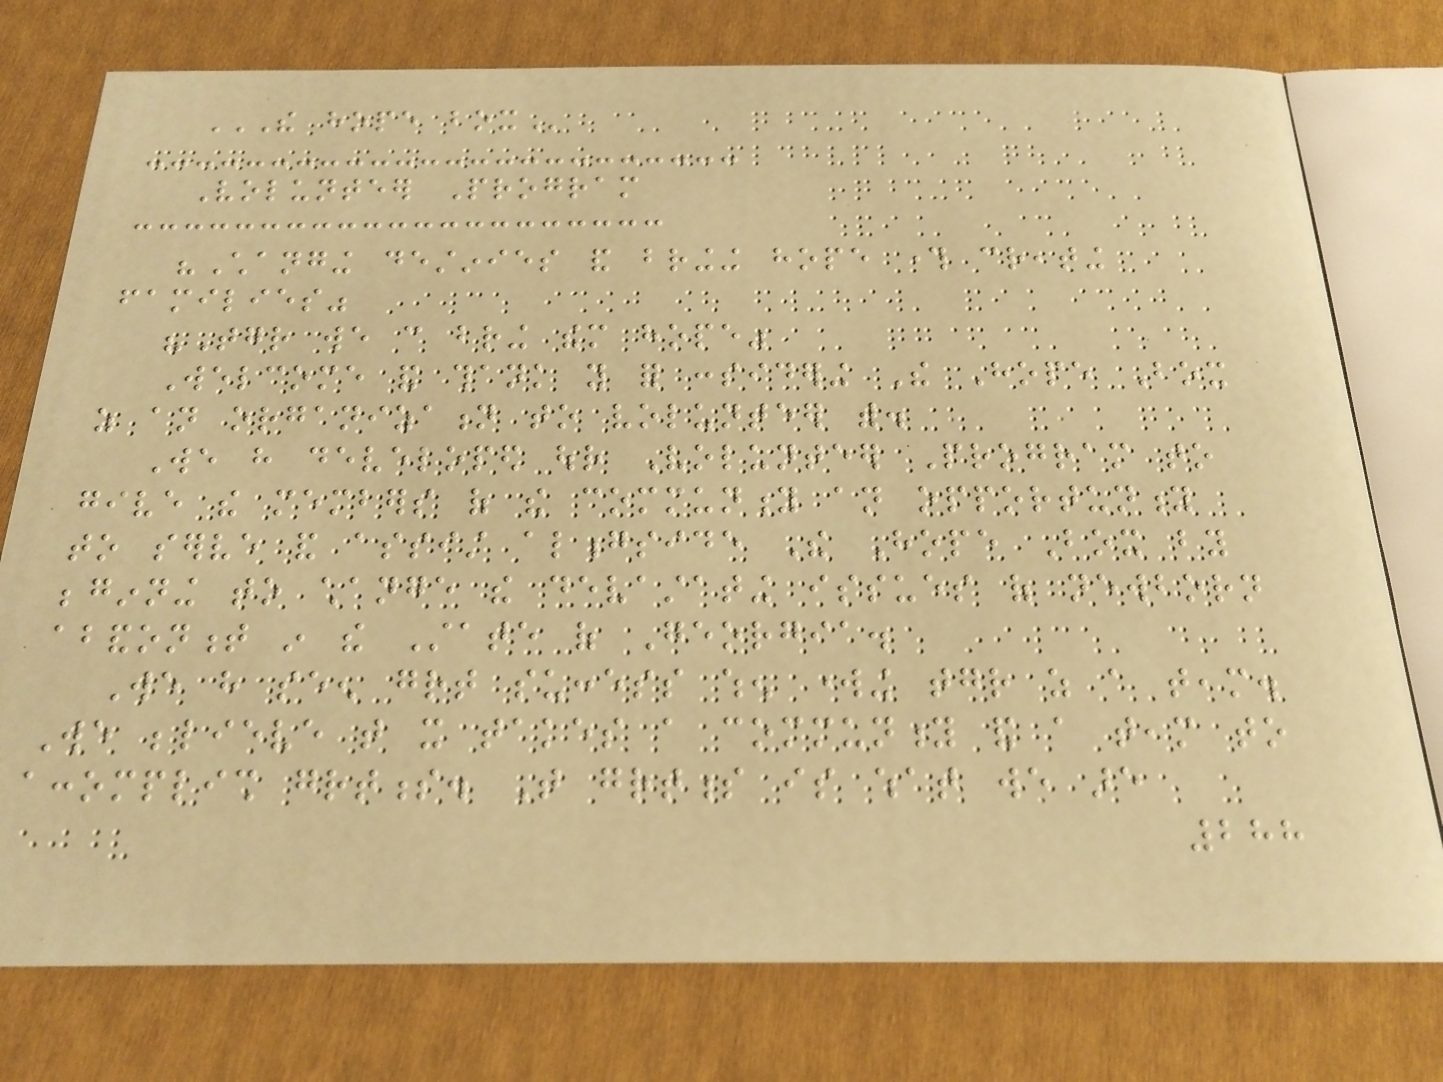THE HOPE BOX
Volunteer Program
"Changing destinies and bringing hope through creating
families"
"Together we can bring them hope"
Welcome and thank you for considering The Hope Box
as an organization to volunteer with.
We have developed our Volunteer Program to
give the members of the community an opportunity
to serve and assist alongside The Hope Box by
beginning to change the devastating issues of newborn
abandonment in the State of Georgia.
We have seen great success when working together as a team.
We believe that it takes a community and a team to
accomplish greatness. That greatness is what we are
288
